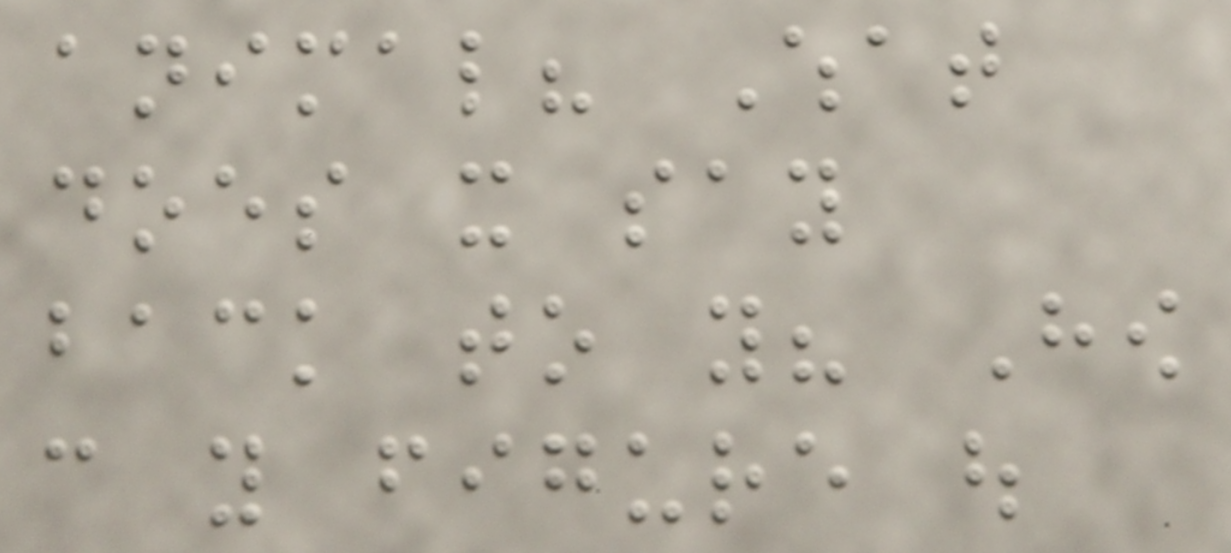animal? What
does it say
back to you? How
can you figure out
